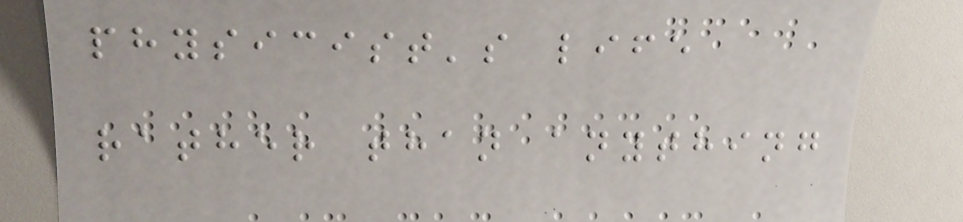physicist's life
rather than anything
